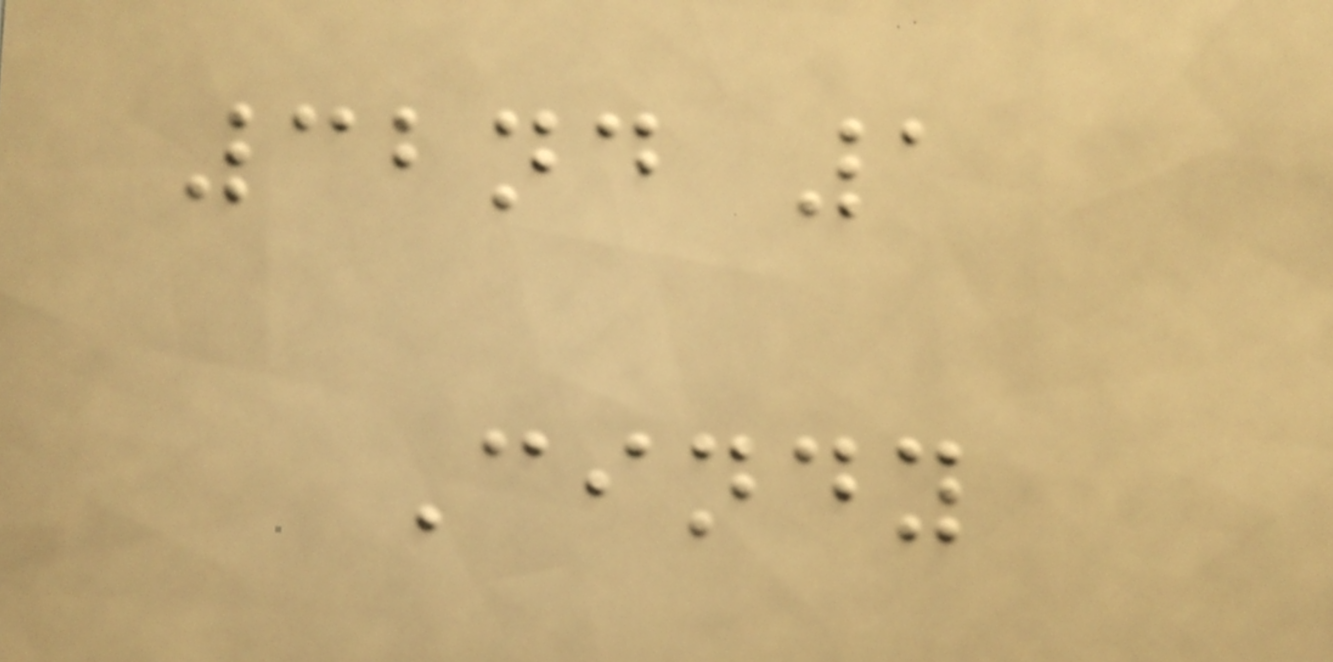32nd 1
Cindy
